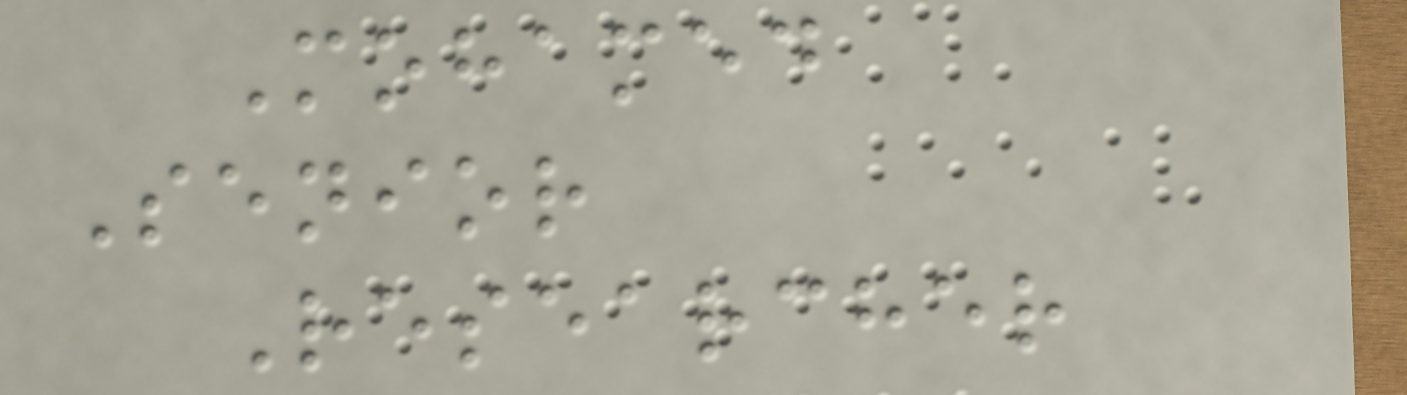Mohamed
Senior
Researcher
